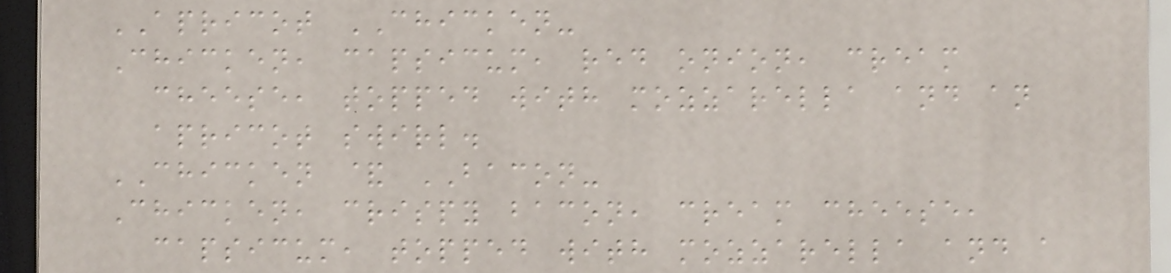APRICOT CHICKEN-
Chicken, capsicum, red onion, cream
cheese, topped with mozzarella and an
apricot swirl.
CHICKEN & BACON-
Chicken, crispy bacon, cream cheese,
capsicum, topped with mozzarella and a
